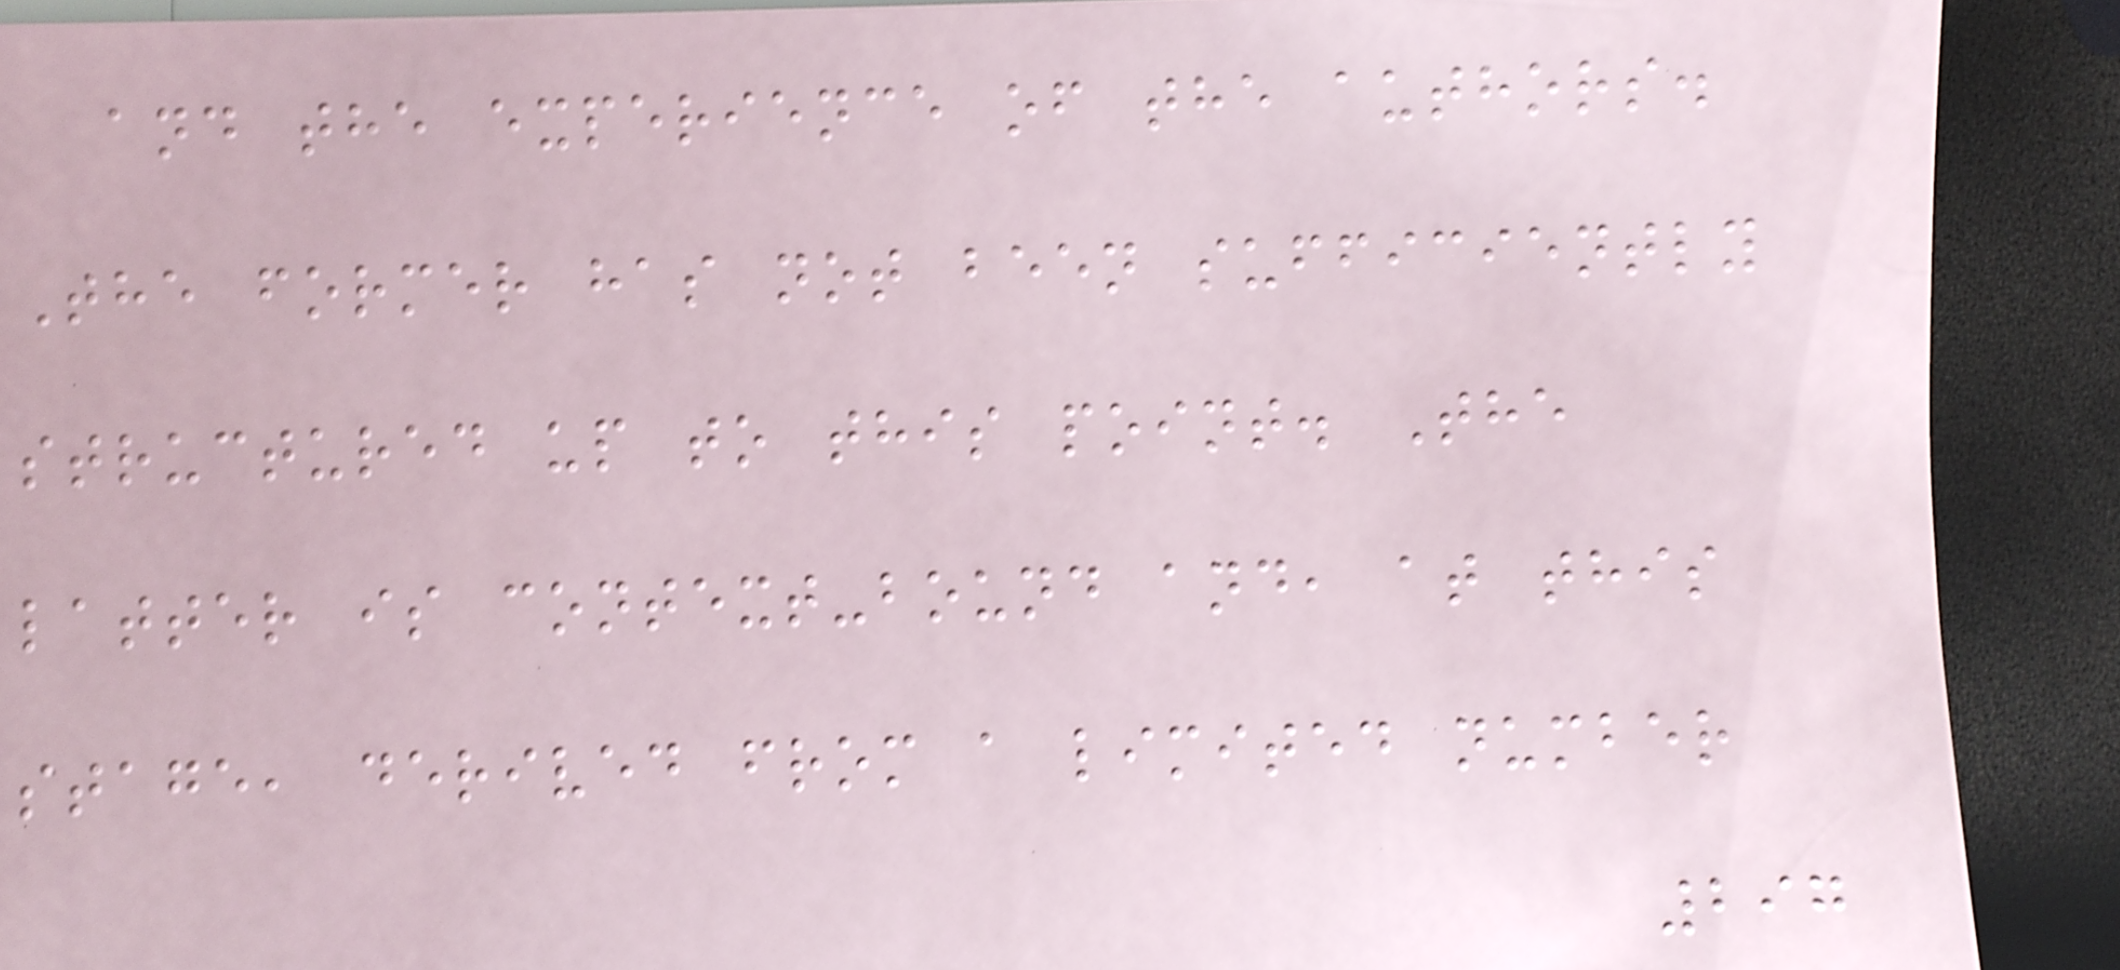and the experience of the authors.
The former has not been sufficiently
structured up to this point. The
latter is context-bound and, at this
stage, derived from a limited number
297
